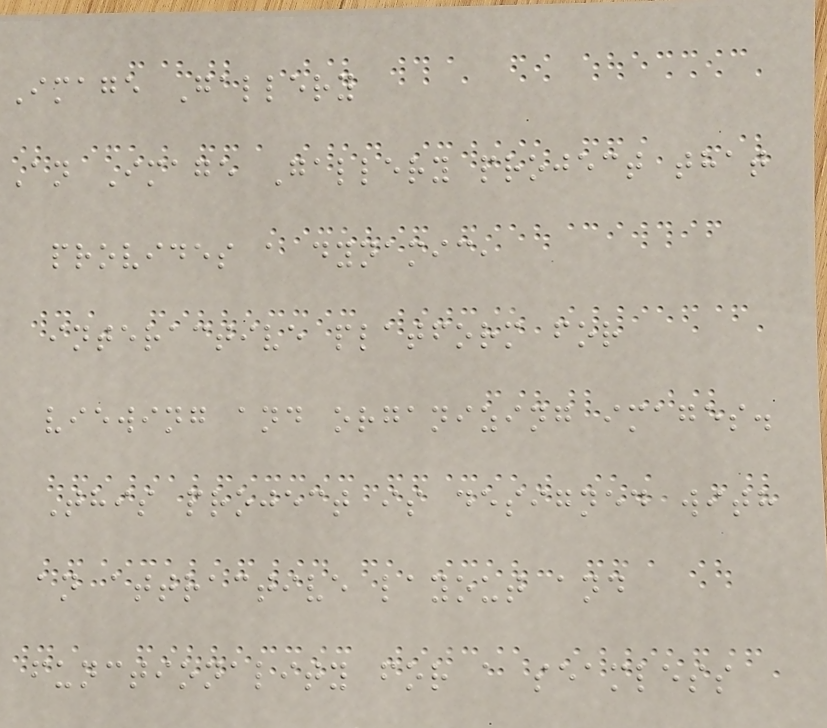Image Gallery
An Image Gallery project that
provides a dynamic,
interactive platform for
viewing and organizing images.
This project is designed with
an attractive layout and
functionality for a seamless
